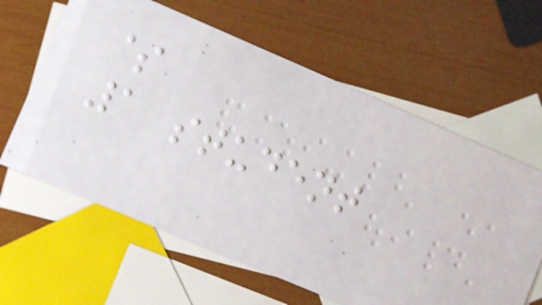$
1 student
